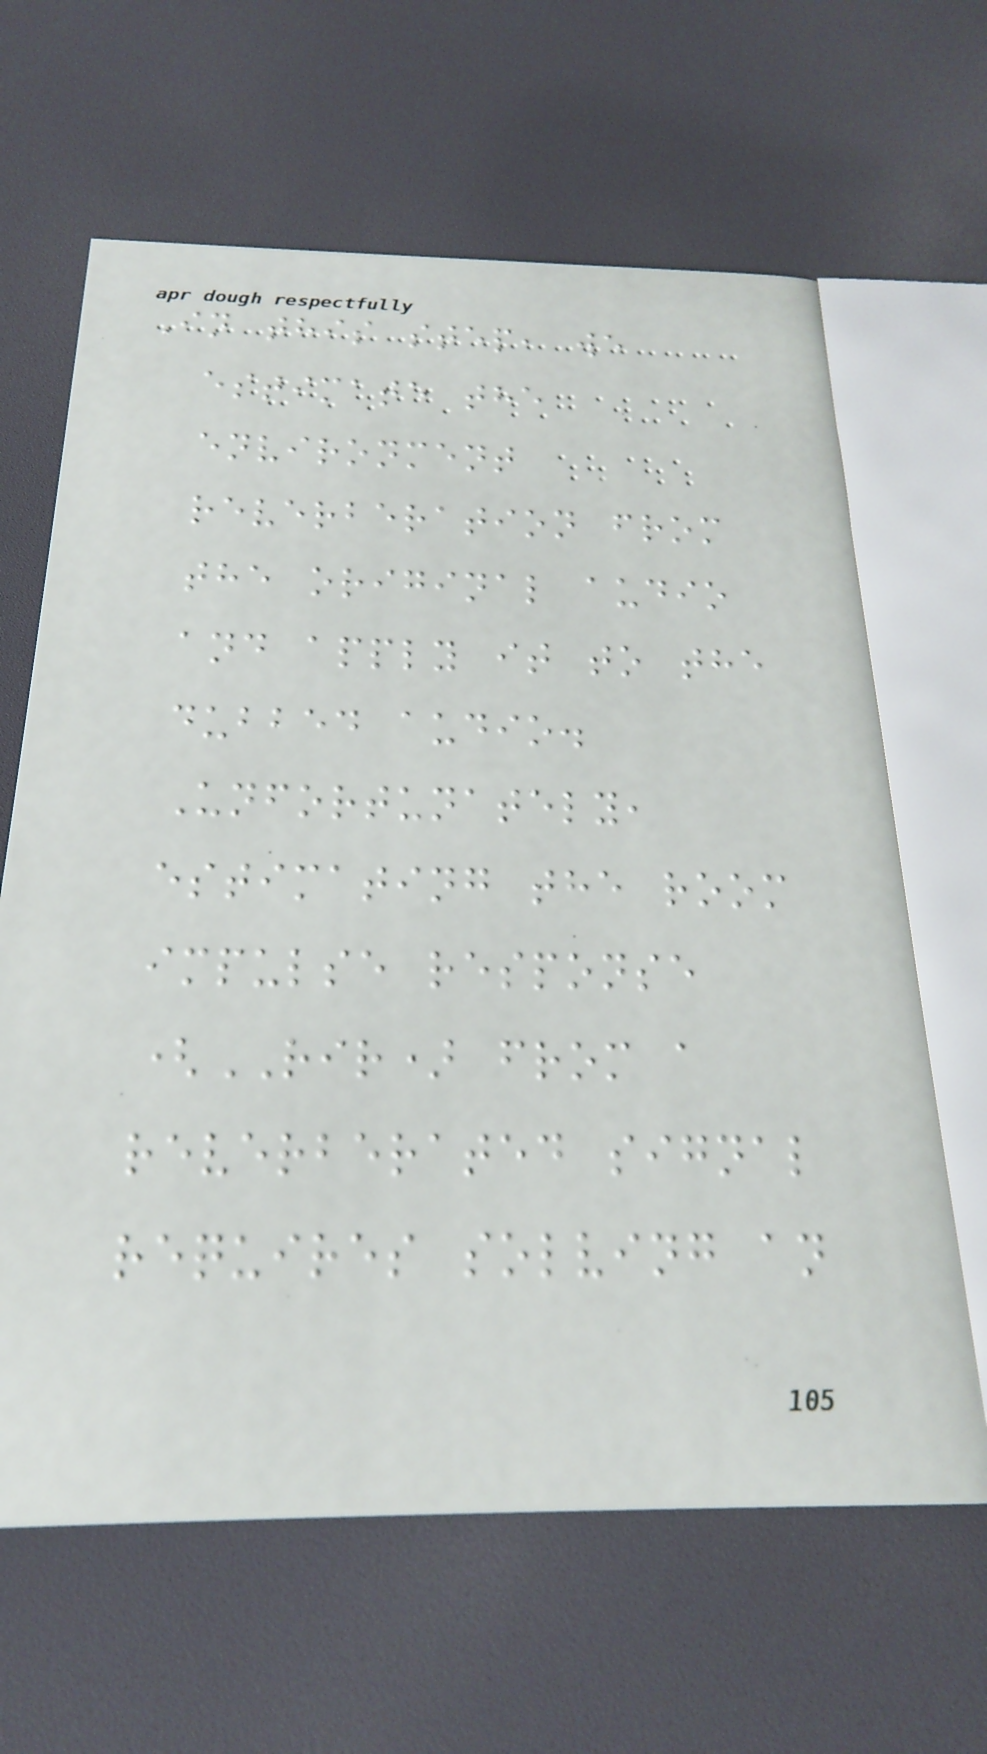In this step, we
estimate the
environment
reverberation from
the original audio
and apply it to the
dubbed audio.
Unfortunately,
estimating the room
impulse response
(RIR) from a
reverberated signal
requires solving an
